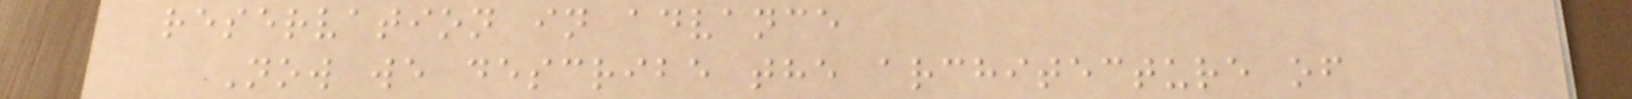reservation in advance
Now we describe the architecture of
